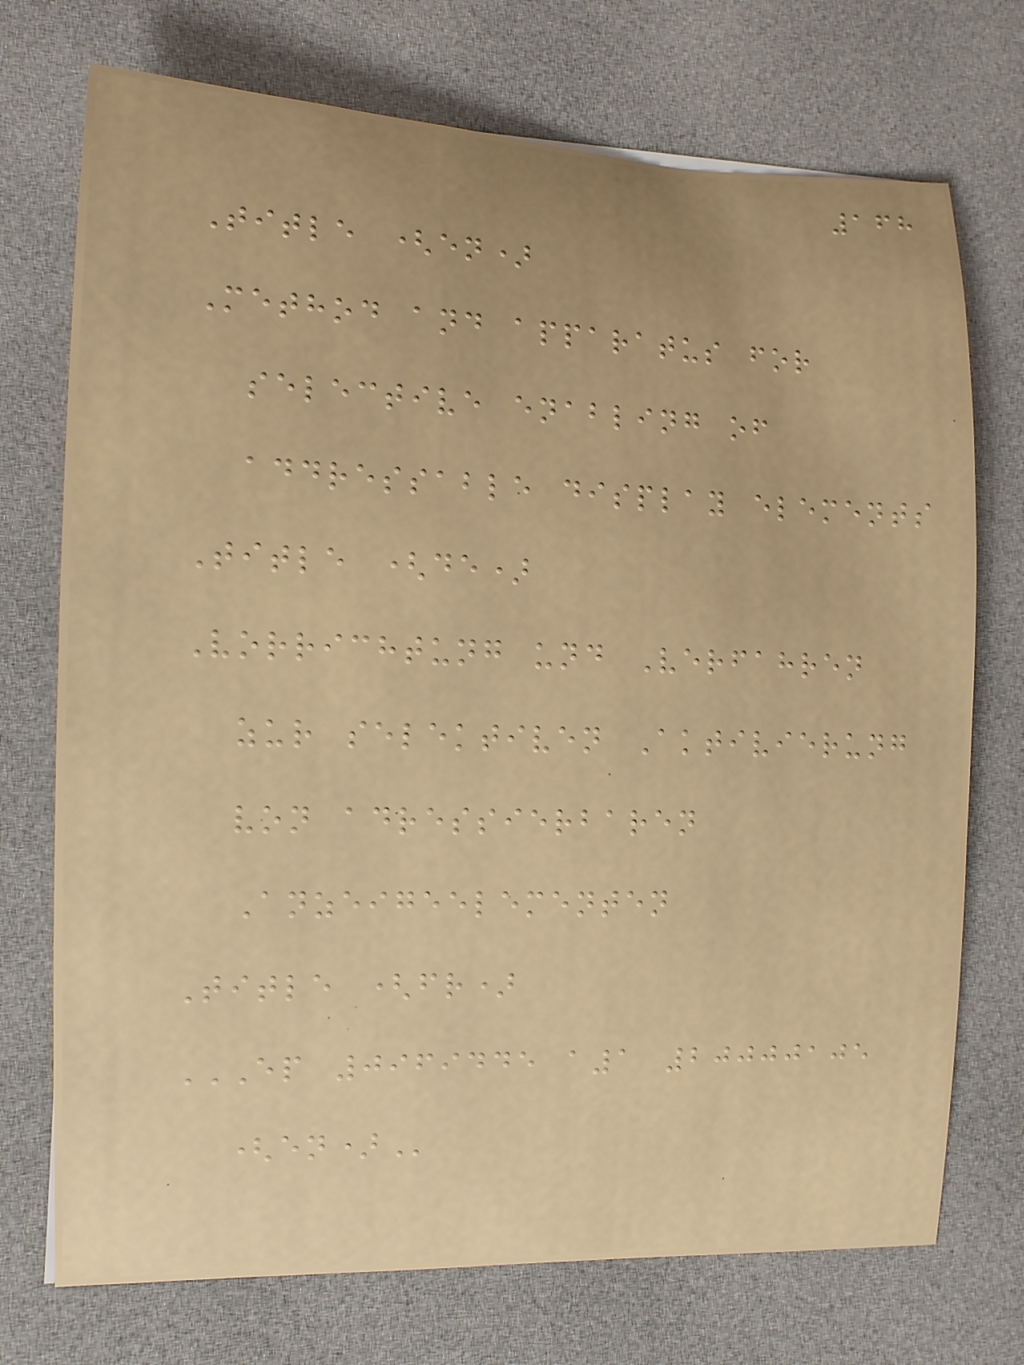168
Title (en)
Method and apparatus for
selective enabling of
addressable display elements
Title (de)
Vorrichtung und Verfahren
zur selektiven Aktivierung
von adressierbaren
Anzeigeelementen
Title (fr)
EP 0969445 A1 20000105
(EN)
